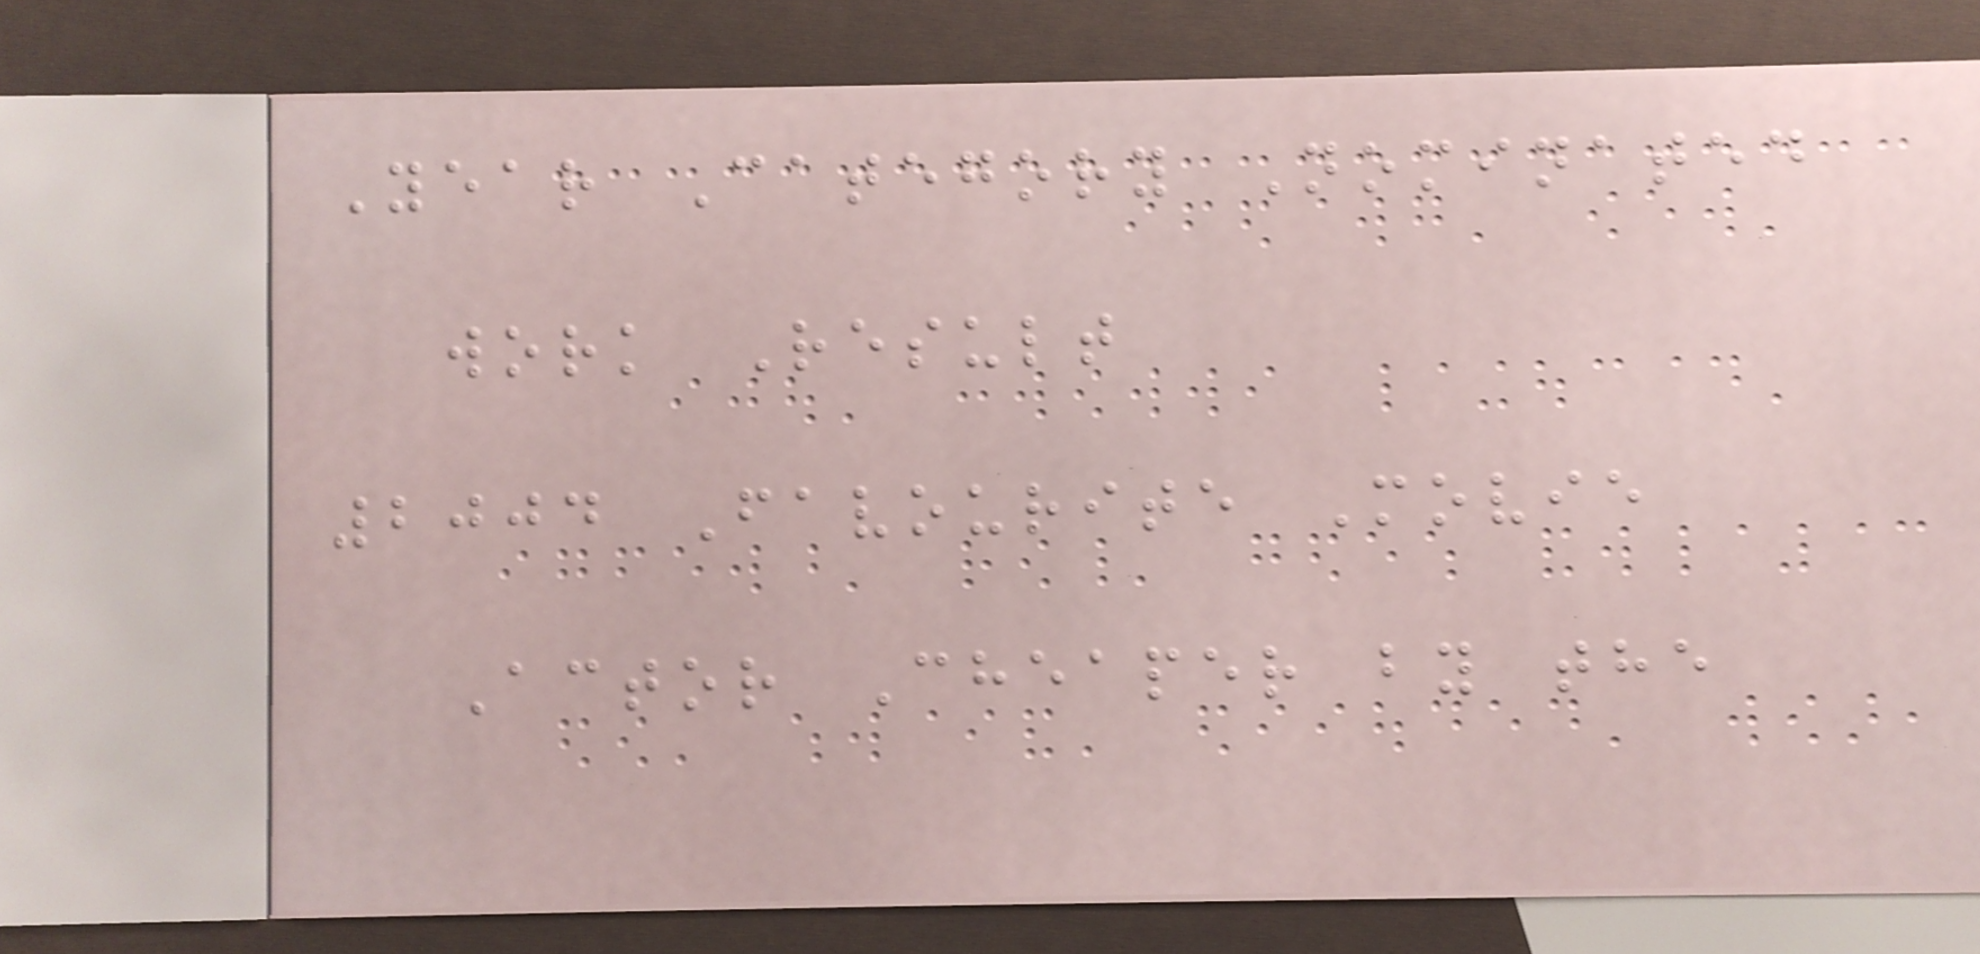Year Category Nominated
work Result
2004 Favourite Movie
Actor Cheaper by the
